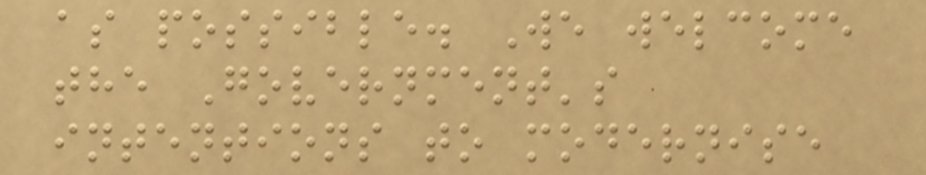as possible. We welcome
the Government's
intentions to modernise
